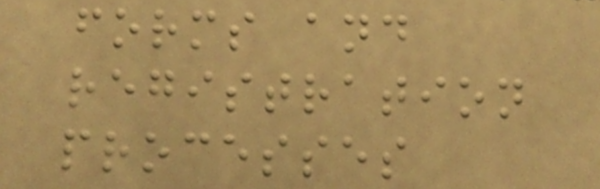forms and
registration
processes
